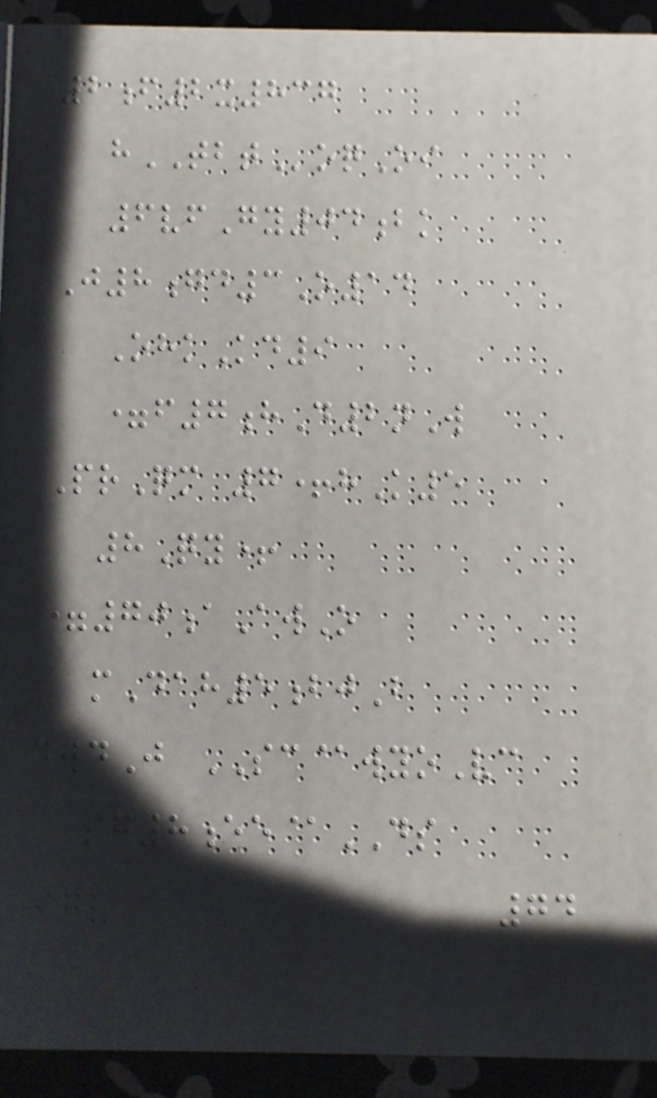2f2x837
hTBToqOi
6vfGy04bk
J8gd3O14
OhkKd9
=f7hD2nW
PrQm 7+hK5
8Qy+
=70aAwO
mDah5bjB
dwdJ SC@wyoVc
sg8ee@DS
74
